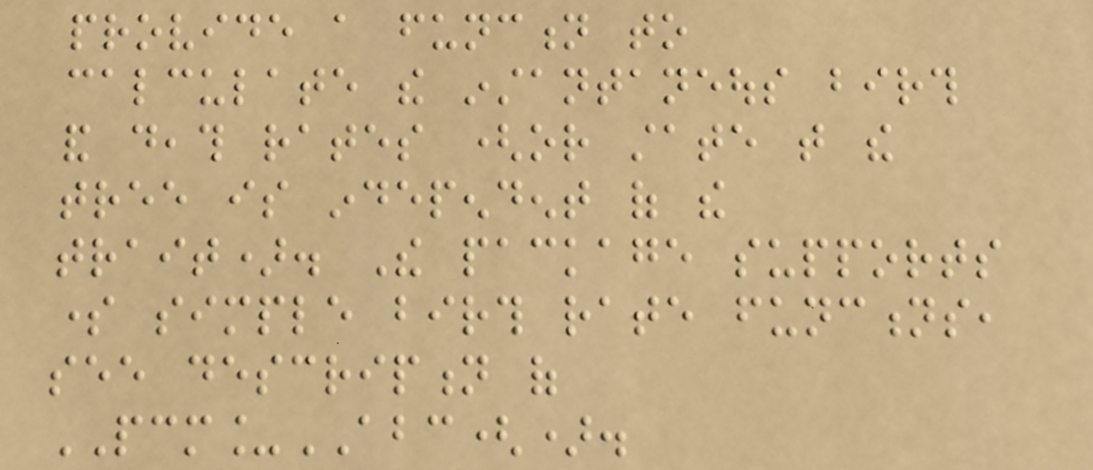provide a function to
calculate the instantaneous birth
and death rates (or state that the
tree is independent of the
trait). The package supports
some simple birth rate functions,
see description of
PCM_ABC().
